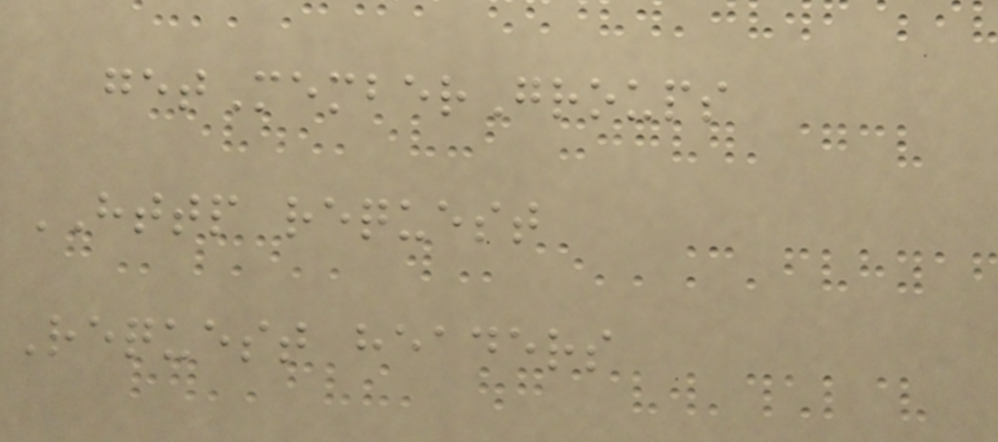getMemberGroups
HTTP request
Request headers
